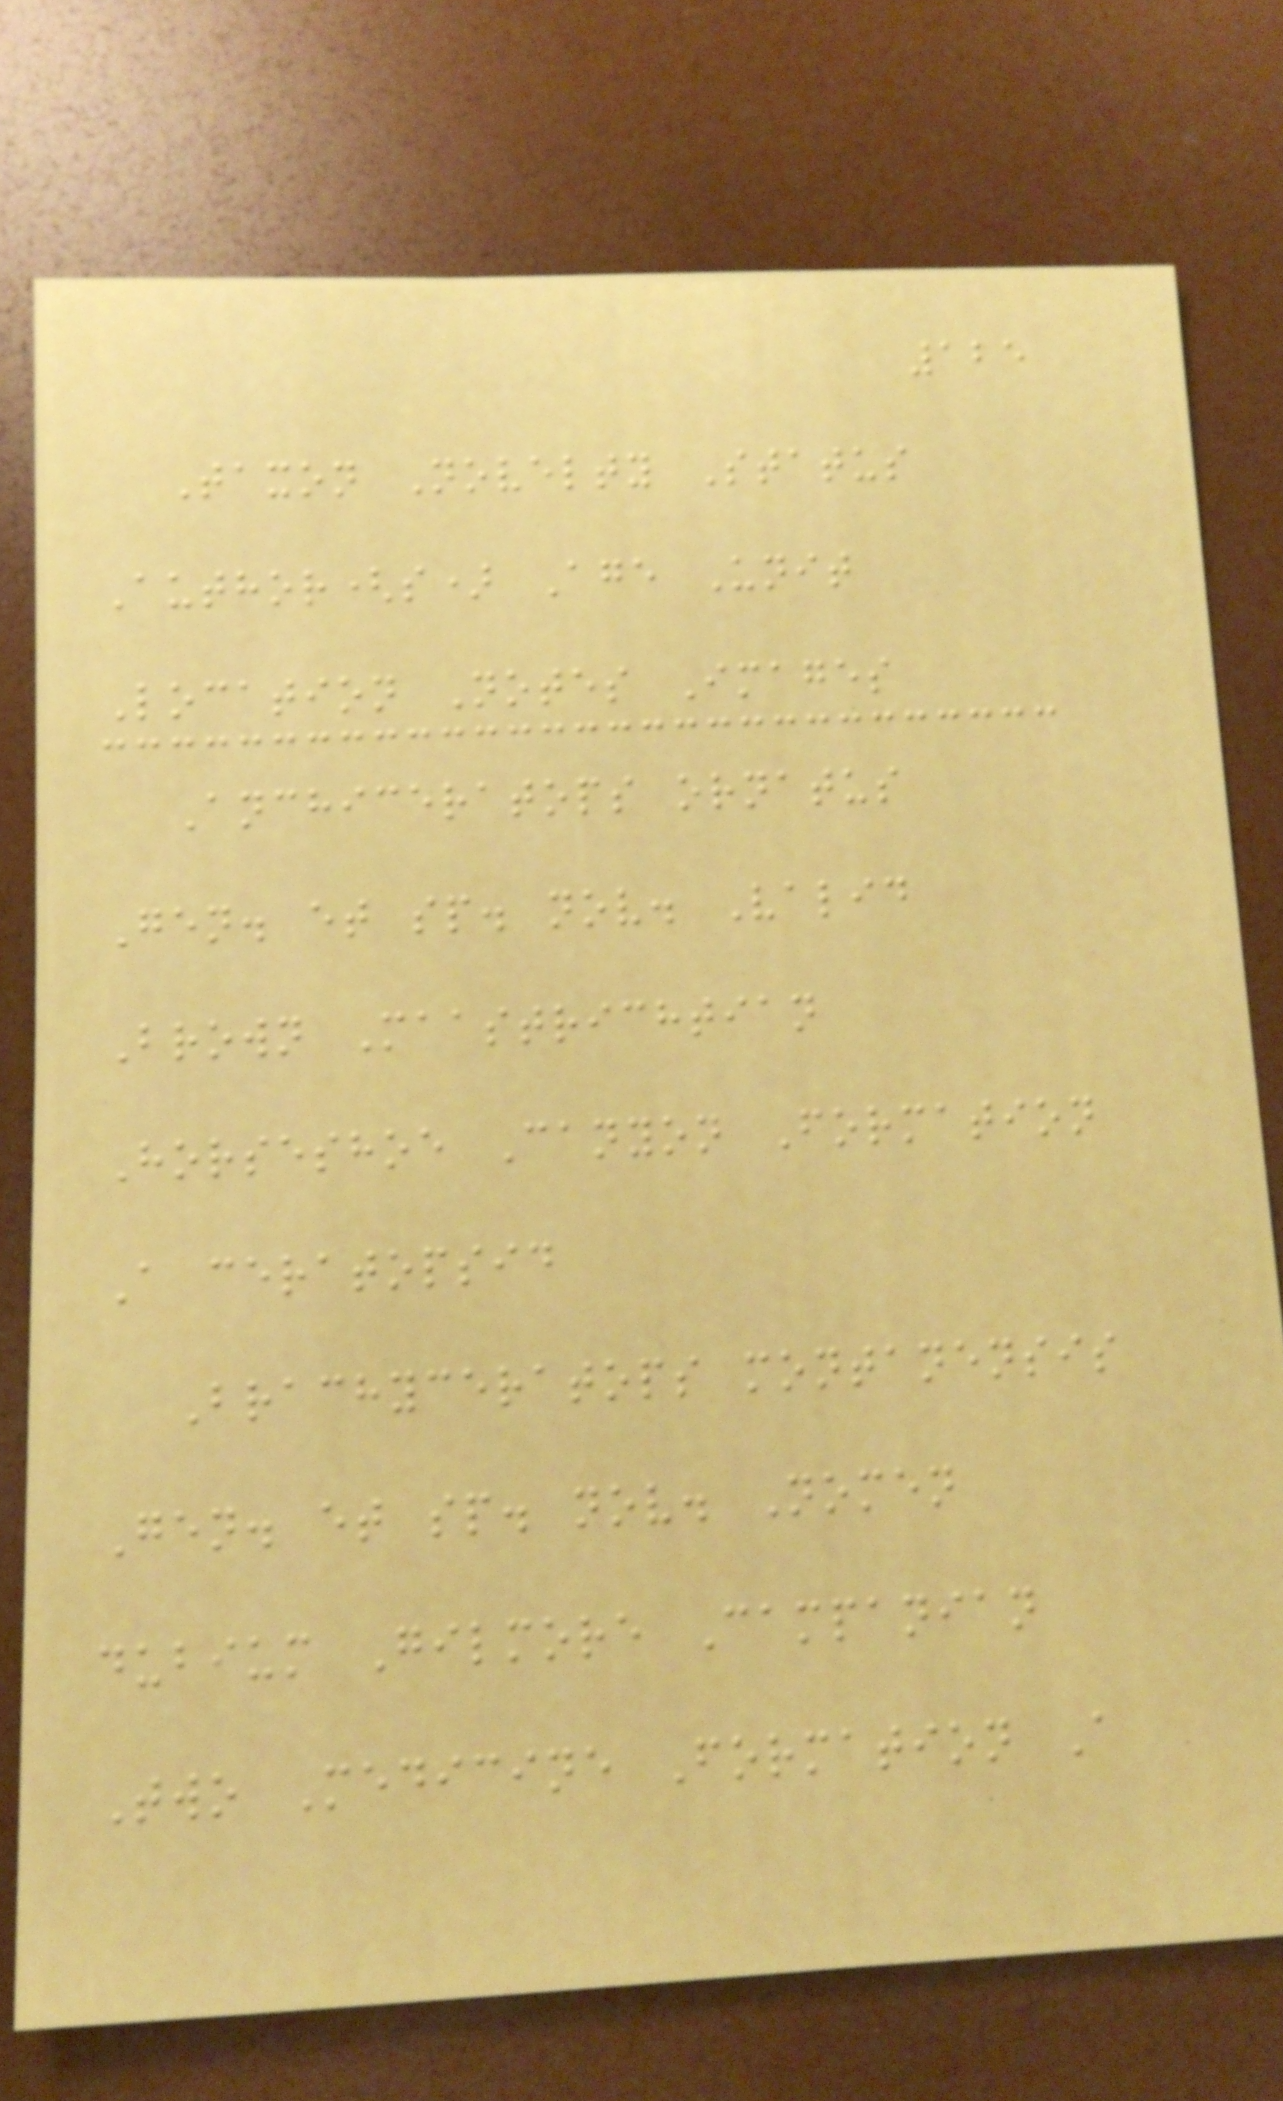125
Taxon Novelty Status
Author(s) Age Unit
Location Notes Images
Anchiceratops ornatus
Gen. et sp. nov. Valid
Brown Maastrichtian
Horseshoe Canyon Formation
A ceratopsid
Brachyceratops montanensis
Gen. et sp. nov. Nomen
dubium Gilmore Campanian
Two Medicine Formation A
